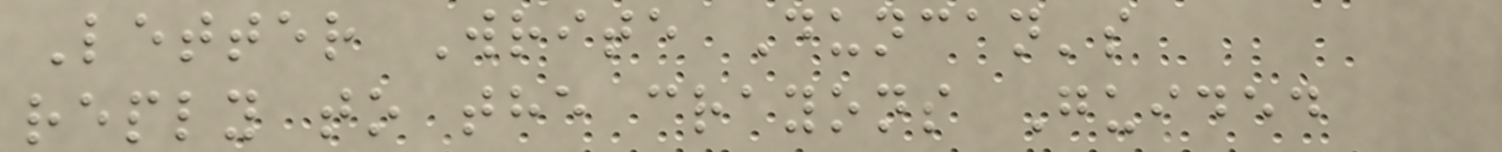Letter Write Duncan's
reply to the crayons Guided
